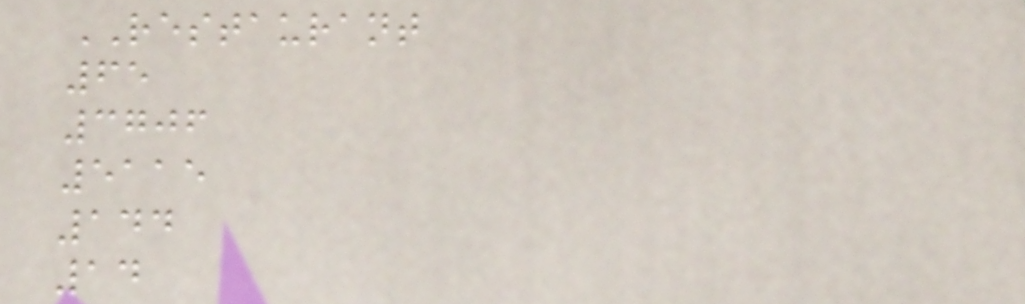RESTAURANT
65
3706
5115
144
14
